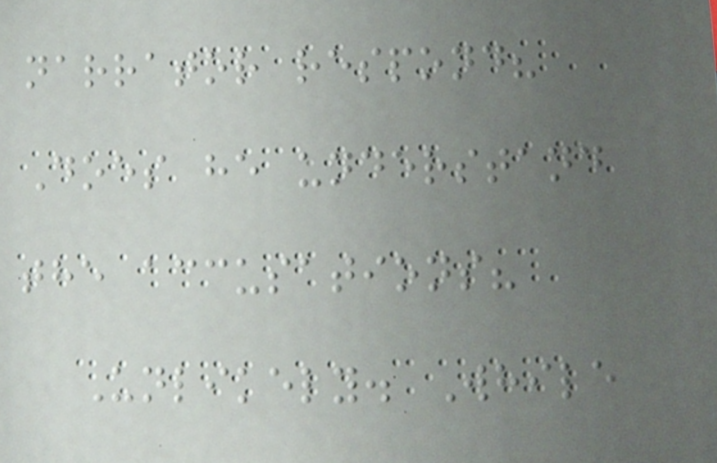narrator respond?
Does he understand
the accusations?
Unlikely. While
